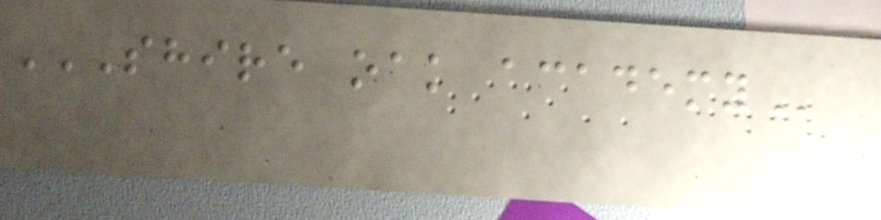SHIRE OAK ACADEMY
